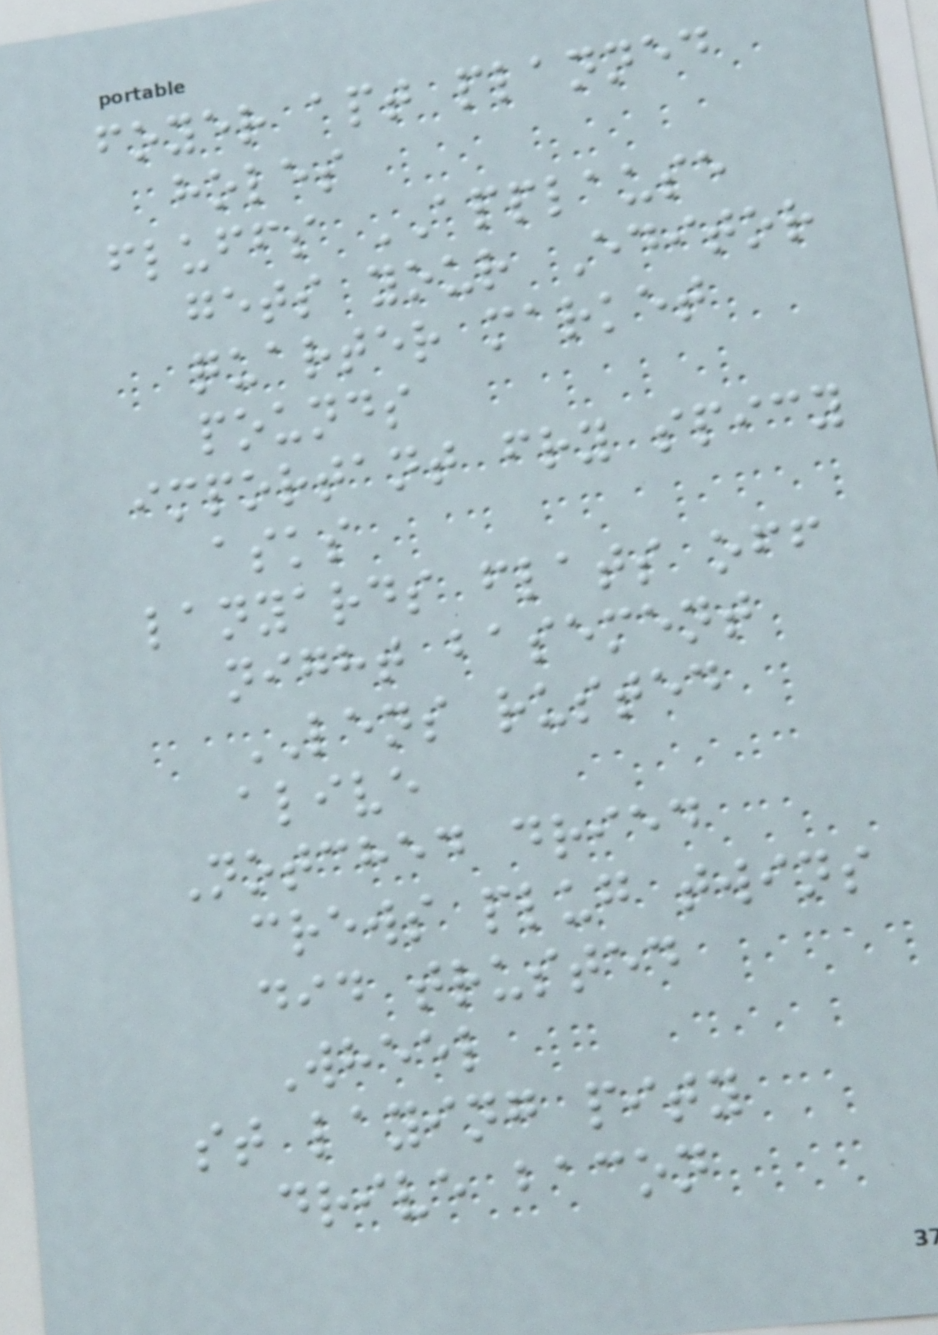foyer apt planned
holes
fluffs APPLAUSE
gets your Editor
quarter market
pounds
important fry spicy
asks
lanyards flats off
night basement
LENS rusted
alive
Notched dried
crews plug twins
did trusted
Wheel
st laying pity
drive bacon
